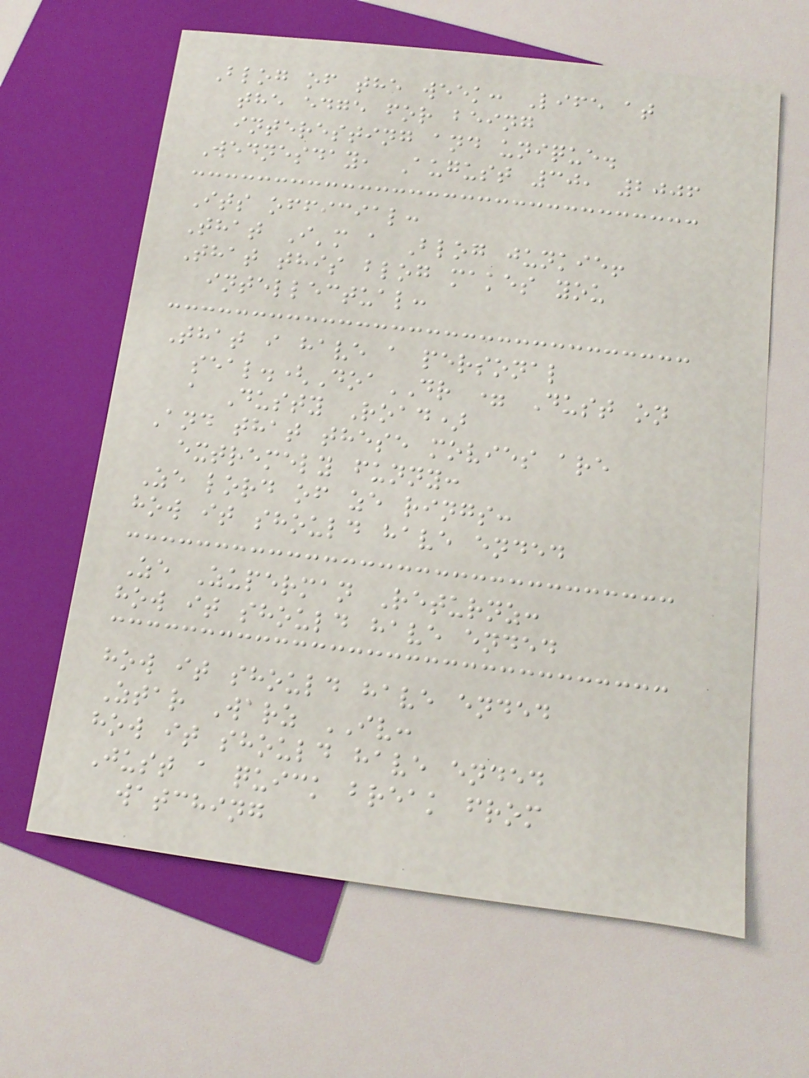Blog of the week: Life at
the edge for being
interesting and unique.
Wednesday, August 30, 2006
Its official:
That I'm a Blog junkie!
That this blog makes you
intellectual:
That i have a personal
seal.(DoaDR = Dust on
a Dusty Road)
And that these movies are
extremely funny:
Ze lord of ze rings:
how it should have ended
Ze Zuperman Returnz:
how it should have ended
how it should have ended
Ztar Warz IV:
how it should have ended
Just a quick break from
watching
